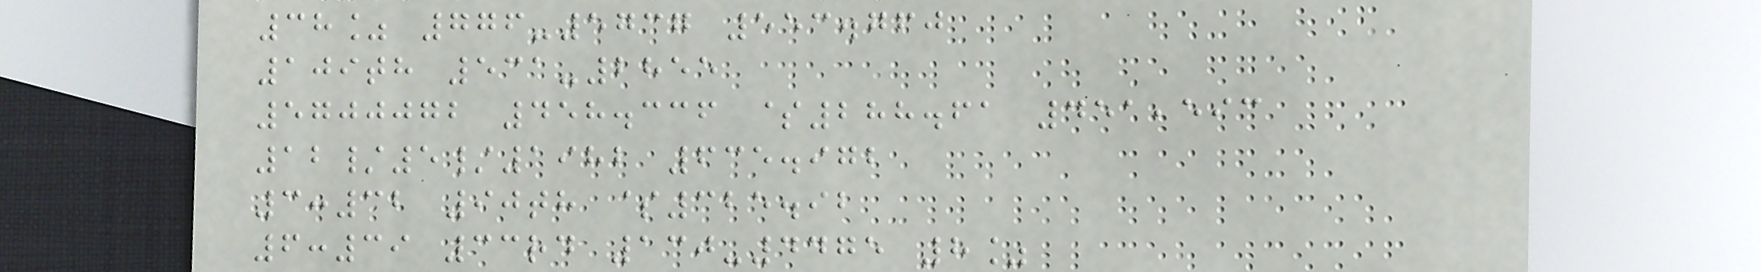38% 776-5737 553.760
109th 531-2855
5700072 458.336 $288.61 451,593
12/5/1982 635.972
3:32 90th $325.92
6:39 33rd 130-4475 8%
